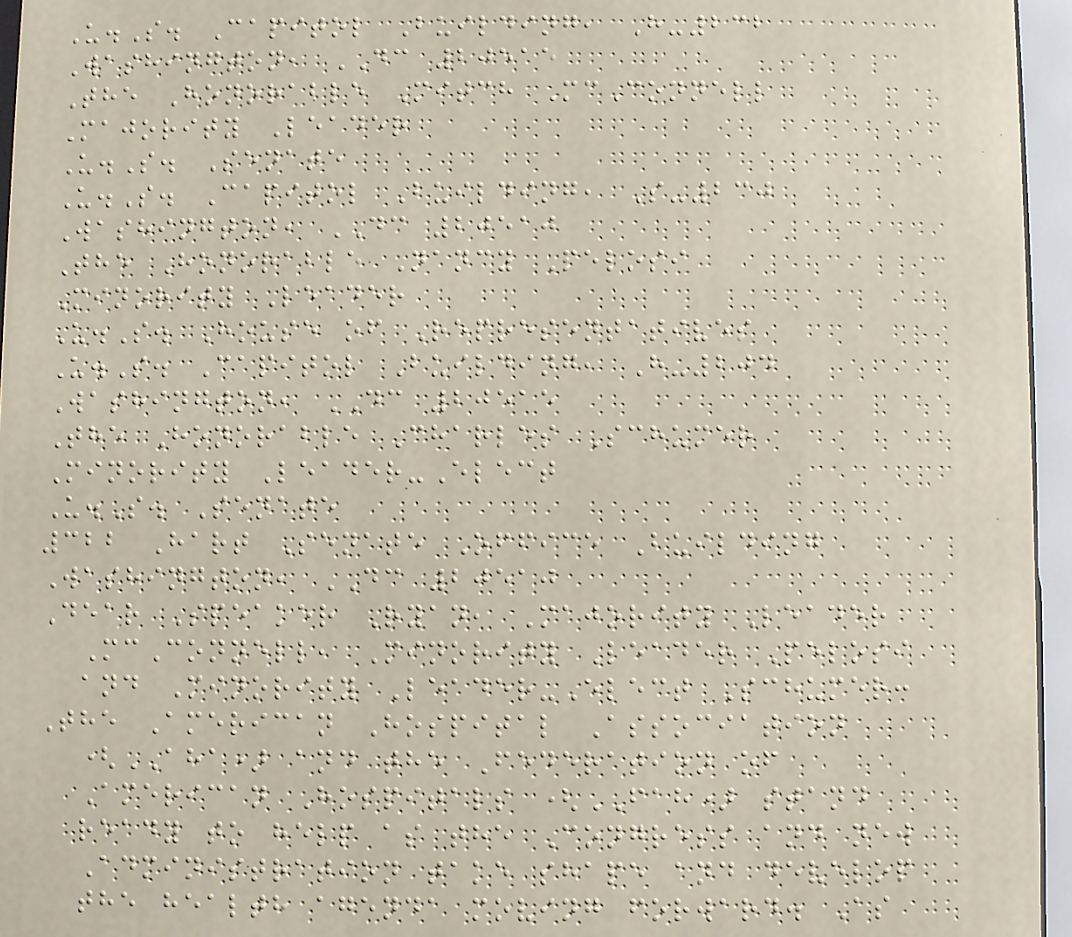U.S. Capitol Building, H-232
Washington, DC 20515
The Honorable Mitch McConnell
Majority Leader
U.S. Senate
U.S. Capitol Building, S-230
Washington, DC 20510
The Honorable Nancy Pelosi
Minority Leader
U.S. House of Representatives
U.S. Capitol Building, H-204
Washington, DC 20515
The Honorable Charles Schumer
Minority Leader-Elect
U.S. Senate
322 Hart Senate Office Building
Washington, DC 20510
Dear Speaker Ryan, Majority Leader
McConnell, Minority Leader Pelosi
and Minority Leader-Elect Schumer:
The American Hospital Association
(AHA) and the Federation of
American Hospitals (FAH) stand
ready to help as the Congress and new
Administration take shape and develop
the health agenda moving forward. As
